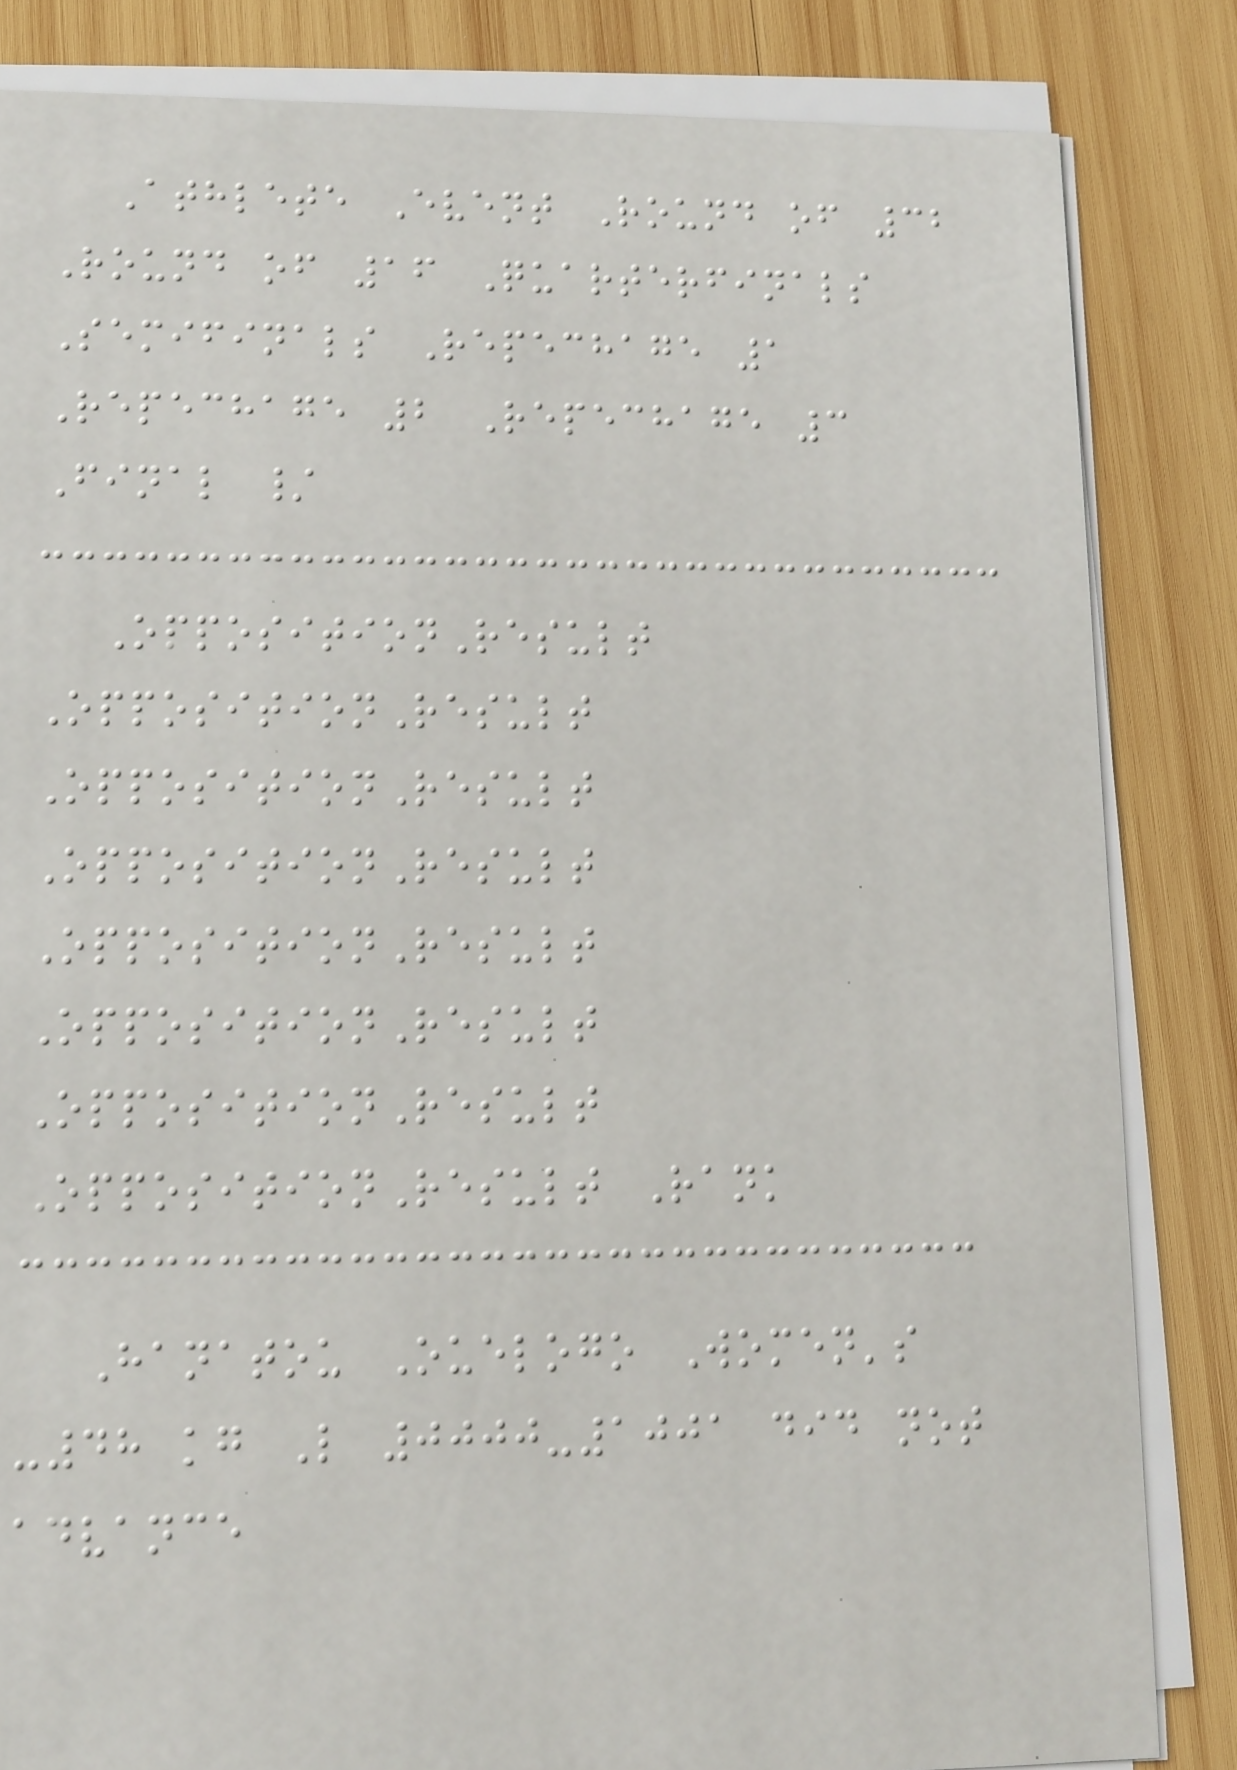Athlete Event Round of 32
Round of 16 Quarterfinals
Semifinals Repechage 1
Repechage 2 Repechage 3
Final /
OppositionResult
OppositionResult
OppositionResult
OppositionResult
OppositionResult
OppositionResult
OppositionResult
OppositionResult Rank
Hanatou Ouelogo Women's
-48 kg L 0000-1001 did not
advance
